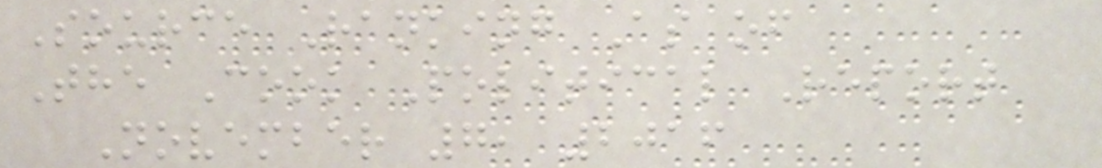Source Ranking As of
The Cook Political Report
November 7, 2016
